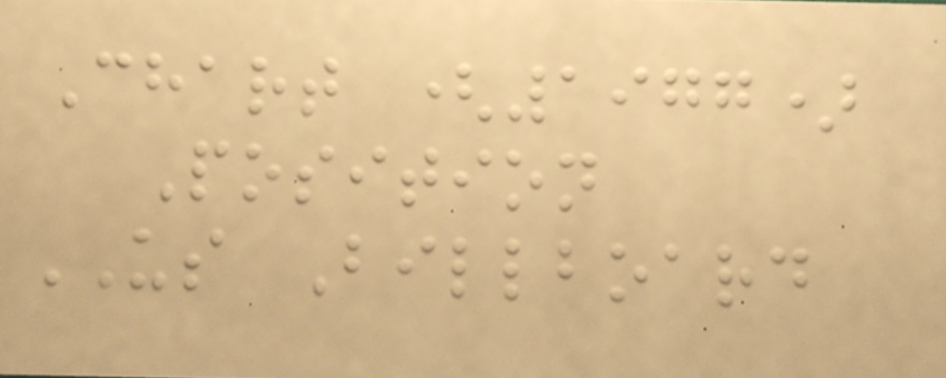Chart (1977)
Position
US Billboard
